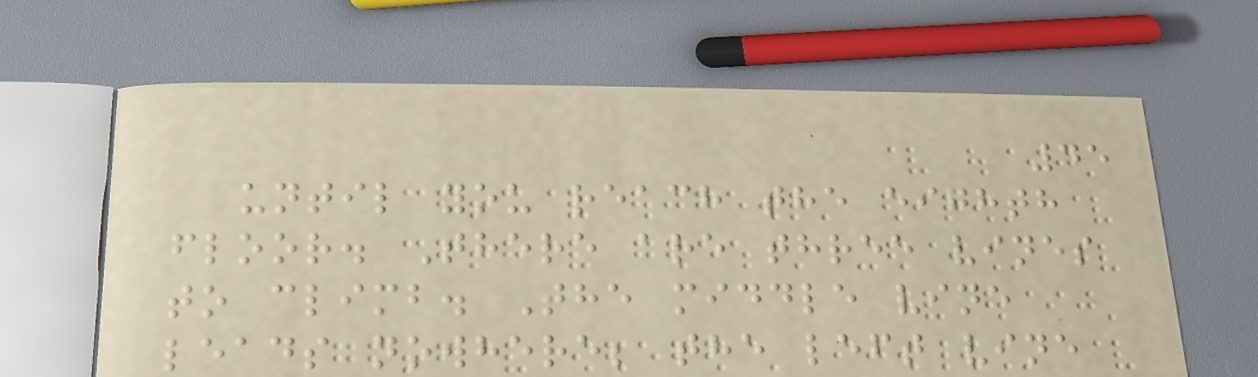45
until you reach the eighth
floor. There are three vines
to climb. The middle vine
leads nowhere; the left vine
